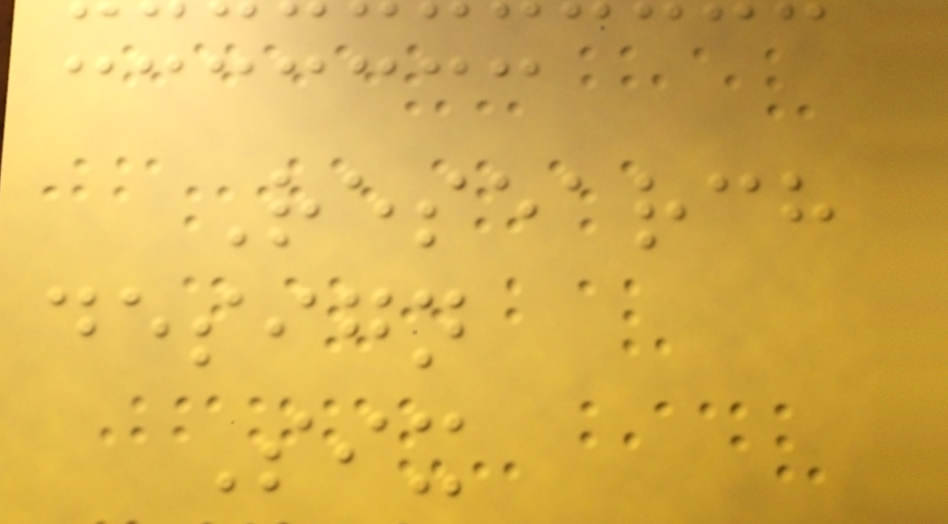Research
design
Six
